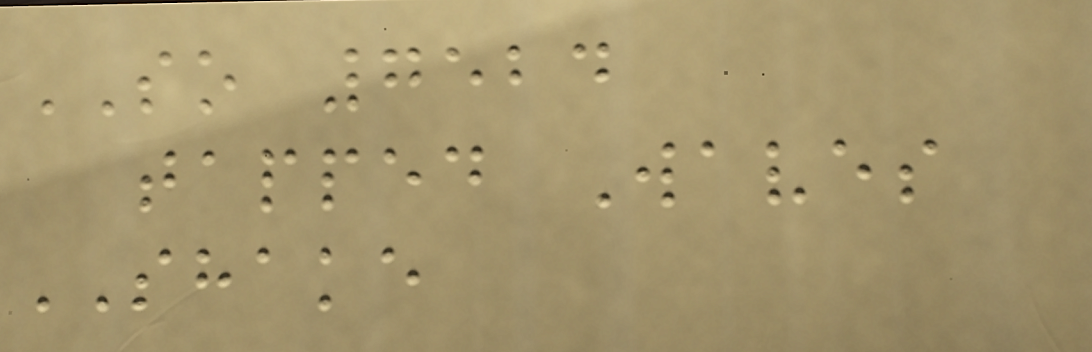SO 7524
tapped Waves
SHAKE
